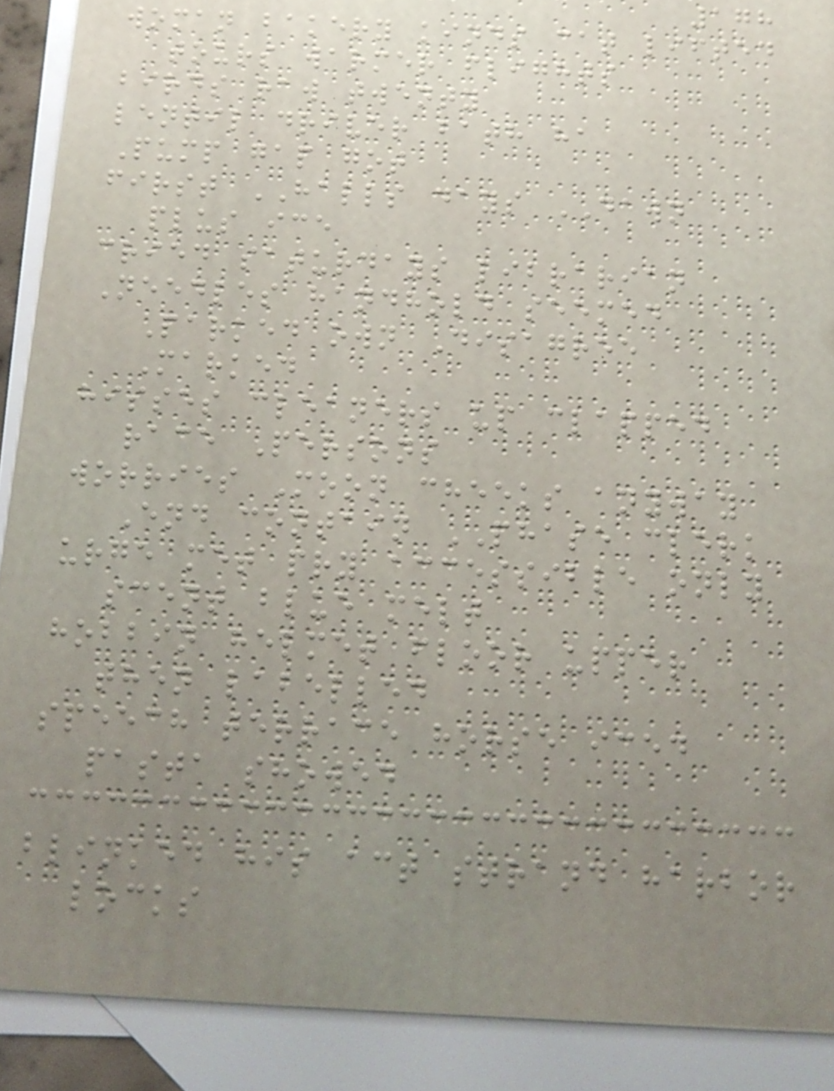178
woman bakery kinds cat lifted
tours warmer flights
birds raw twenty
lentil driver bath ha
Pump gap got
first HALLS days DAWN
plus ice
cried saturdays librarian
Needles handhold seemed
Parked own Disagree
Marked
hisses cleaners up clapped
race Persons
worries Moon cheeks anyway
End contain PHASE clerk
urge met pry accessible only
scent blue melt
hobbin helmet floor upper
then labelled
speech terrace horse iced
pasta showed
blinked his act strand harbor
locks
